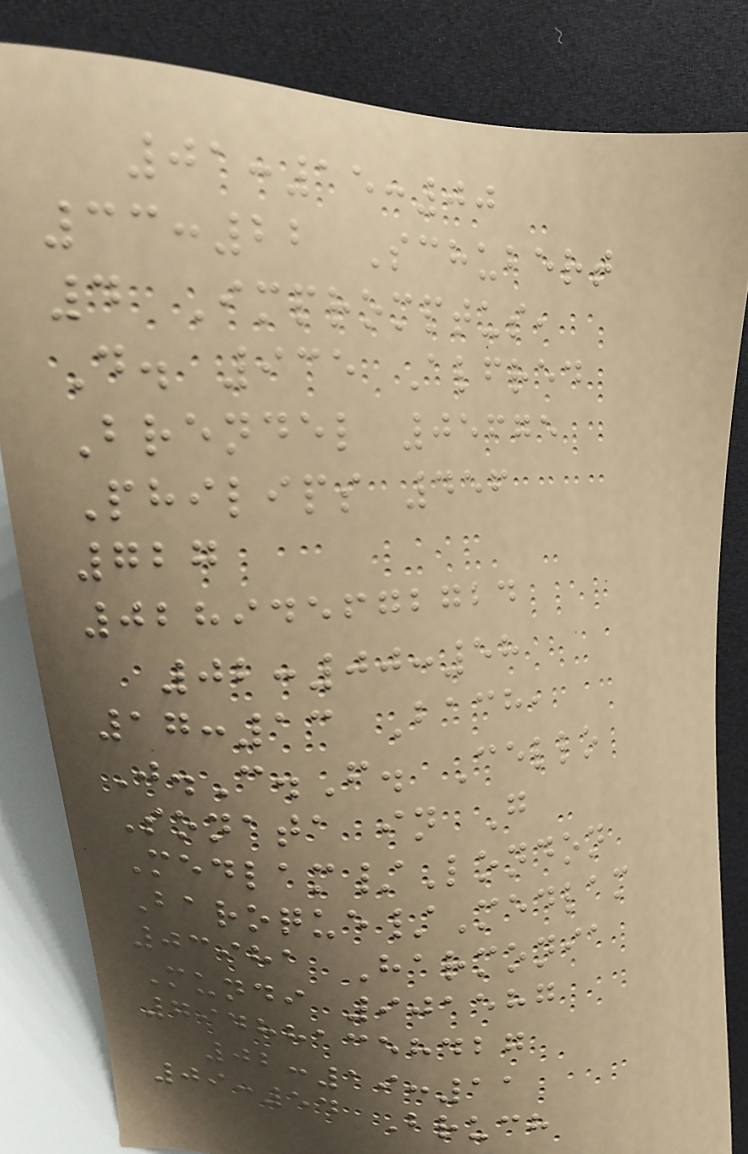01:15:00
33:22 Schubert
4 Impromptus,
D. 935 Alfred
Brendel 05675
Philips 456
727
028945672724
02:00:58
17:13 Bach,
J.C.F. Cello
Sonata in G
Medlam/London
Baroque/Medlam
03981 Harmonia
Mundi 901587
794881358427
02:19:11
09:54 Bruch
